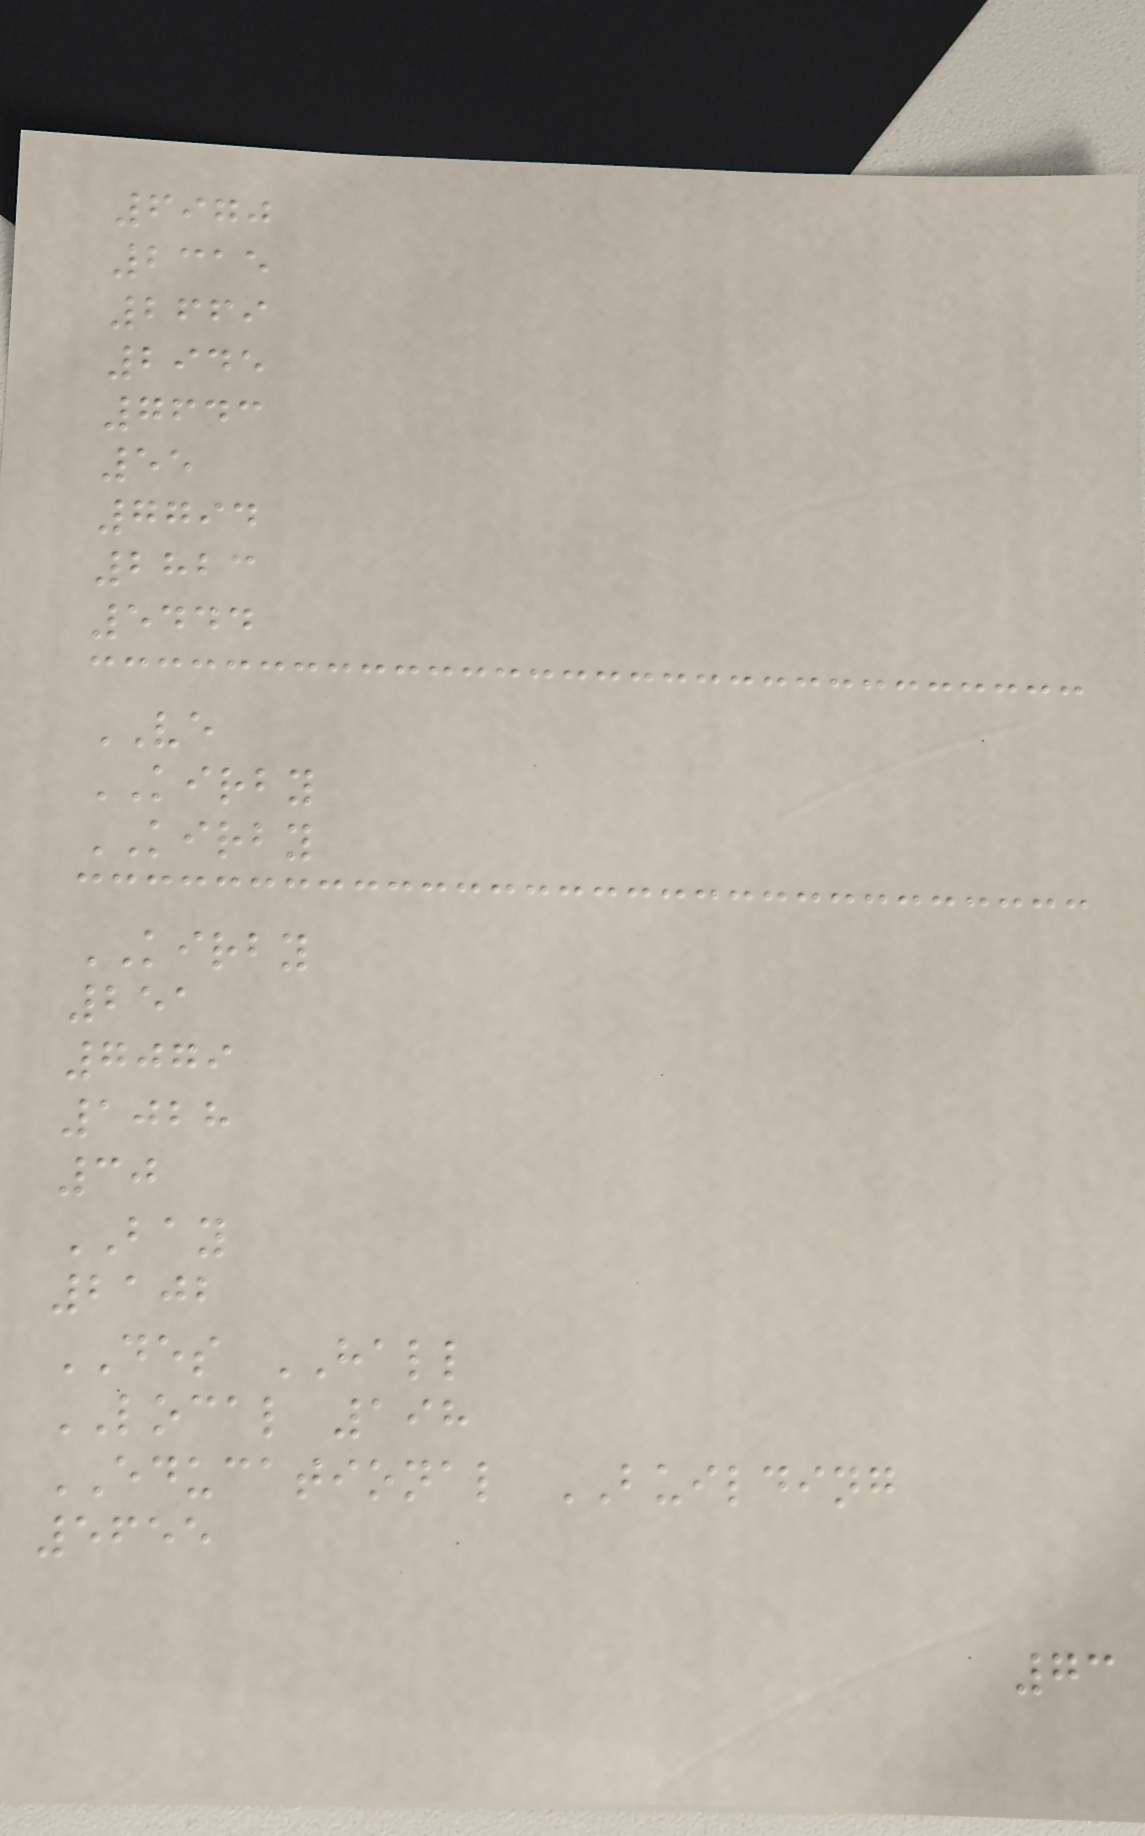6970
2315
2669
2945
7643
55
7794
2823
5444
VE
KIRBY
KIRBY
KIRBY
251
7079
1028
30
BAY
2102
DES HALL
LOCAL 198
EDUCATIONAL BUILDING
5655
73
